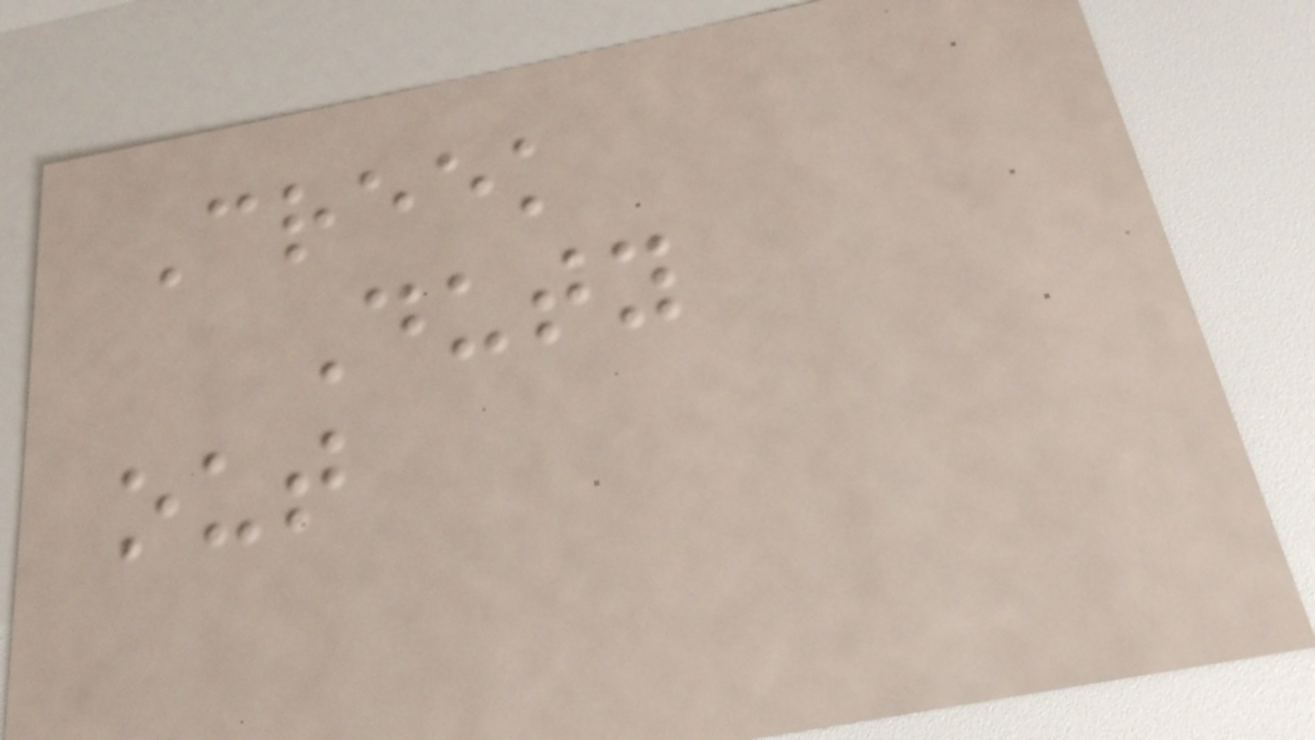Creek
Duty
out
